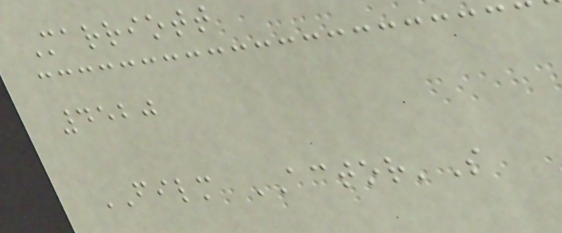Marriott
4520
FILM ACTOR'S
